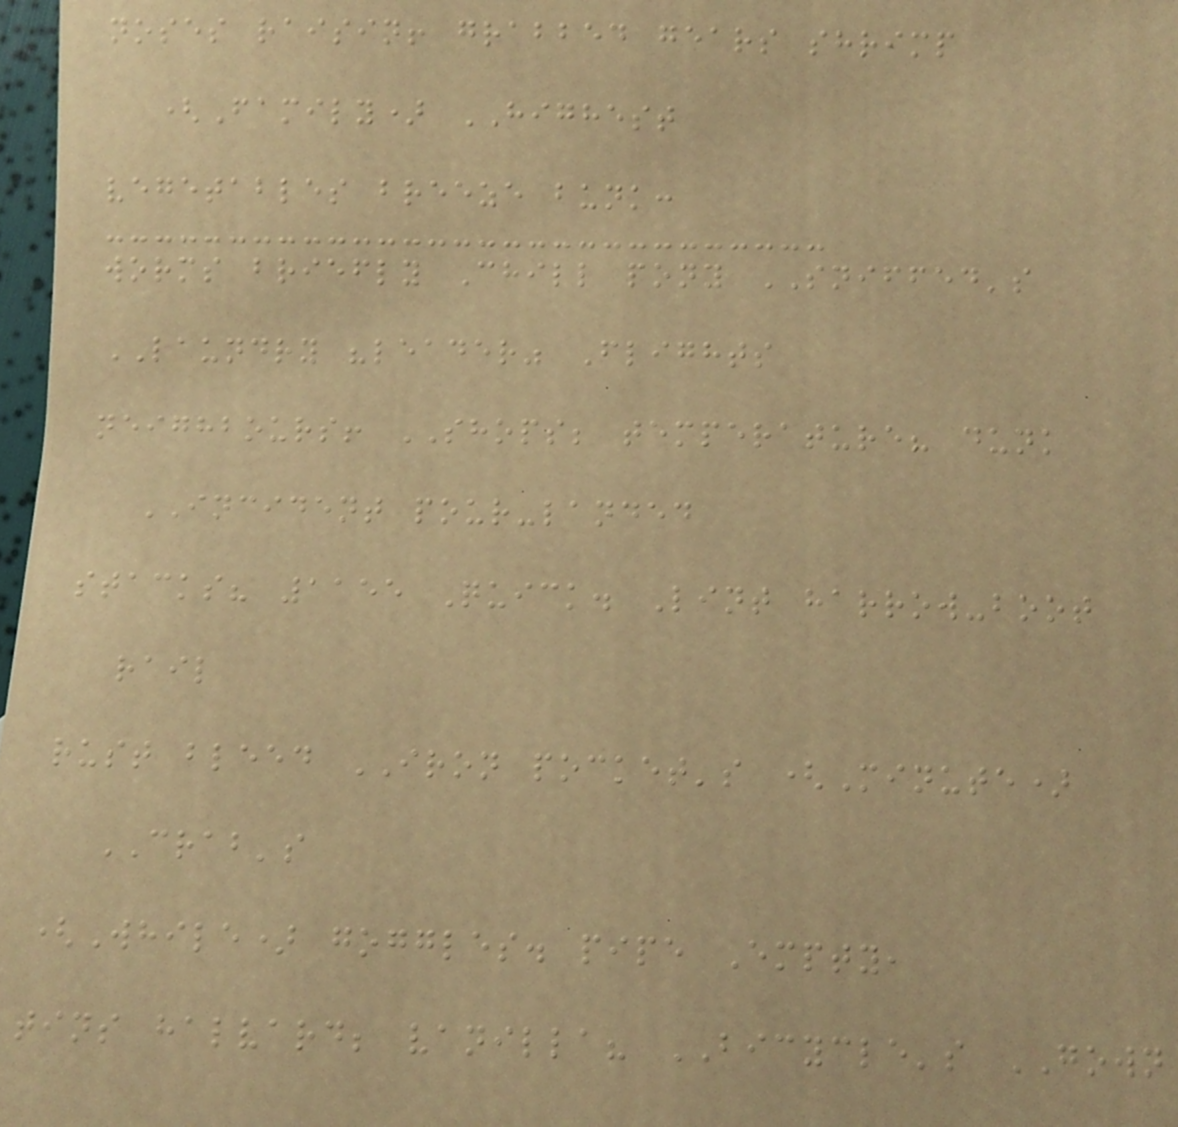noses raisin! grabbed gears shrimp
(Family) HIGHEST
vegetables breeze bunk:
worms briefly Chill pony SNIFFED's
LAUNDRY "leader" Flights
neighbours! SHOPS; temperature? dunk
INCIDENT pour-landed
stacks? 1155 Quick. Lint harrow-boot
rail
rust bleed IRON pocket's (Minute)
CRAB's
(While) goggles. pipe Empty,
tins halvard; vanilla? BICYCLE's GOWN
